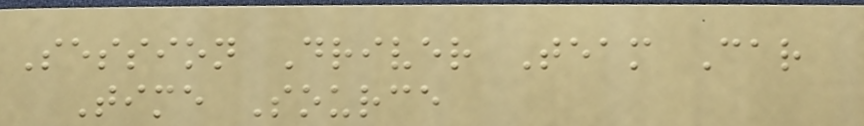Session Driver Team Car
Time Source
